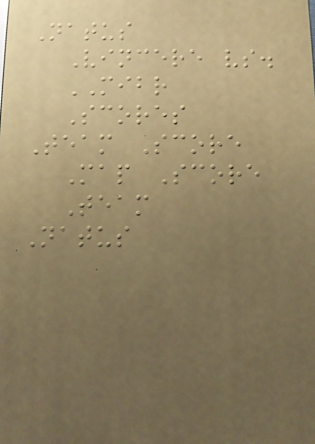Natus
Vincere vs.
MIBR
Scores
Team Score
Map Score
Team
Natus
